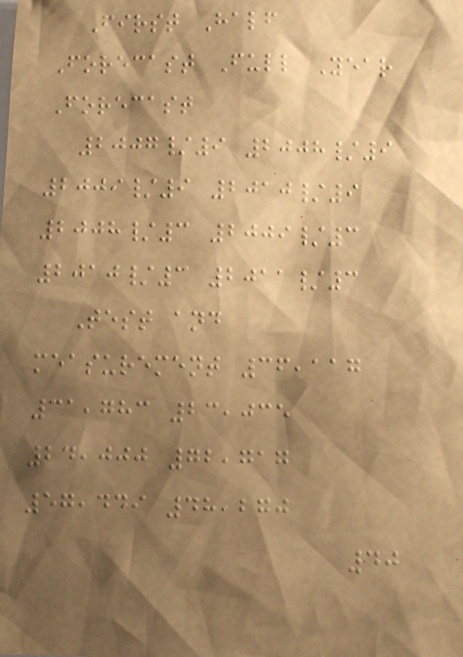First Half
Forecast Full Year
Forecast
2007/9 2008/9
2009/9 2010/9
2008/3 2009/3
2010/3 2011/3
Test and
measurement 36,117
31,783 23,035
24,000 72,717
57,449 48,270
40
